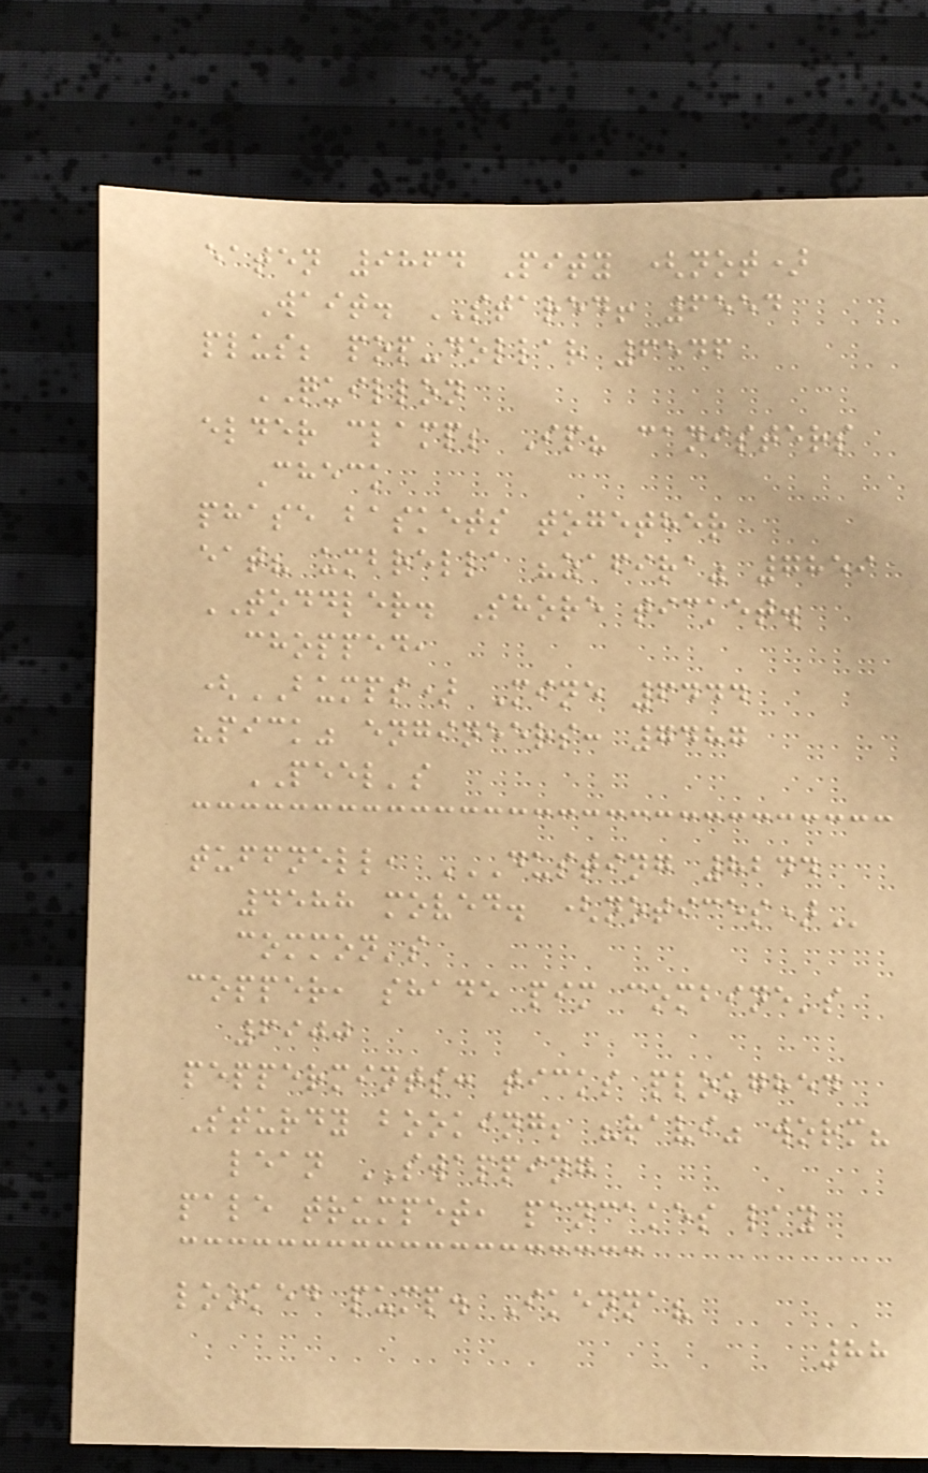eaten 9864 Pity (not)
Wait. STARED! 6554
plus; pop-dollar 6546
QUILLON
elder clamp; Ip? canisters
Check
phase baskets together
eat? umbrella "zafira" 7859
TODDLER. Shore ticket.
chopped,
(BUMPS) Mine 6444
"pick" engineers: 7487
PEEL's
tuffnell, DUSTING 8244
4588 MOVED. (NOTICES)
common's
copper, shade pim combine's
6900
peppermints: ticks ploughed
Sturdy booking; "ravi" worm?
lean SWAPPING
pale trumpet, pancakes lay
looked pump. Ikenna?
88
